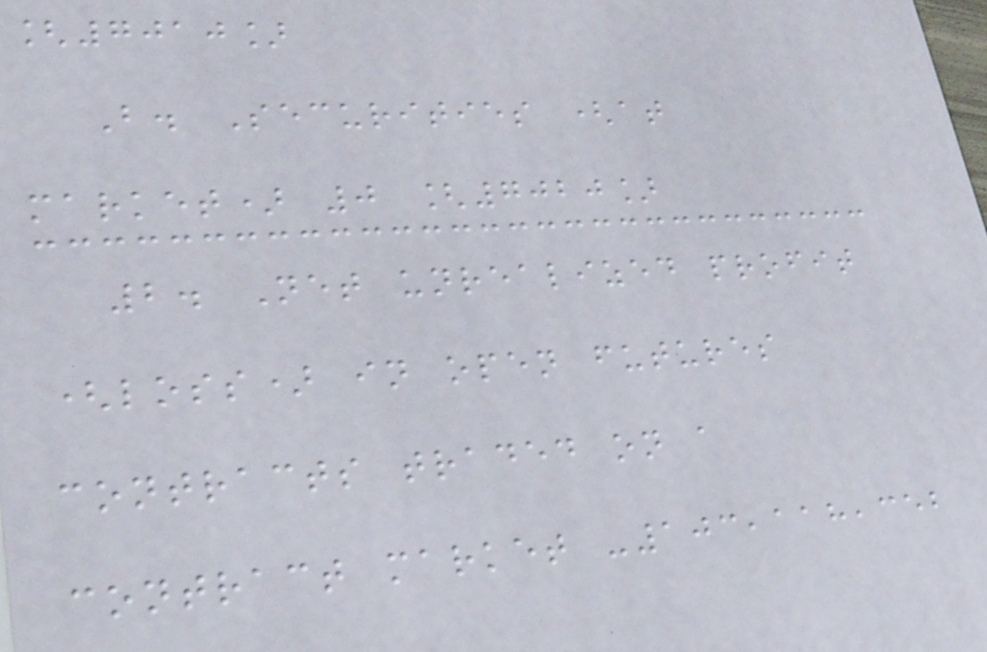[7010]
B. Securities (at
market) 0 [7020]
2. Net unrealized profit
(loss) in open futures
contracts traded on a
contract market -103,118,352
